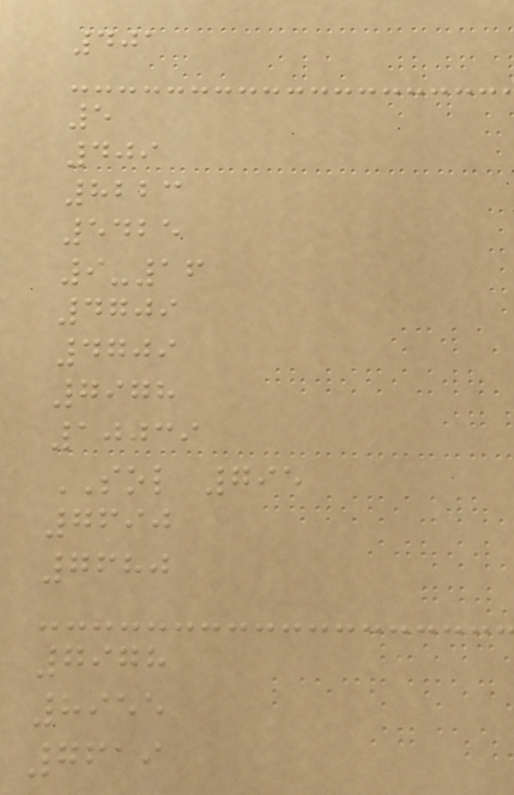401
5
409
8223
5425
9-16
4709
4709
7978
10039
SOL 795
7690
7680
7978
8955
7619
